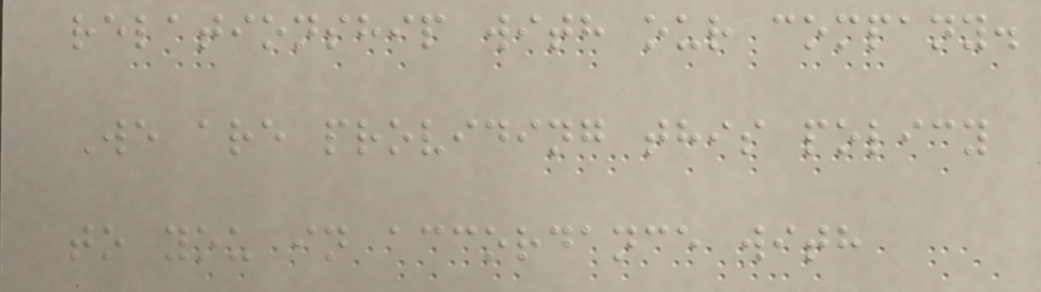relationship with our company.
We are providing this policy
to you in accordance with
